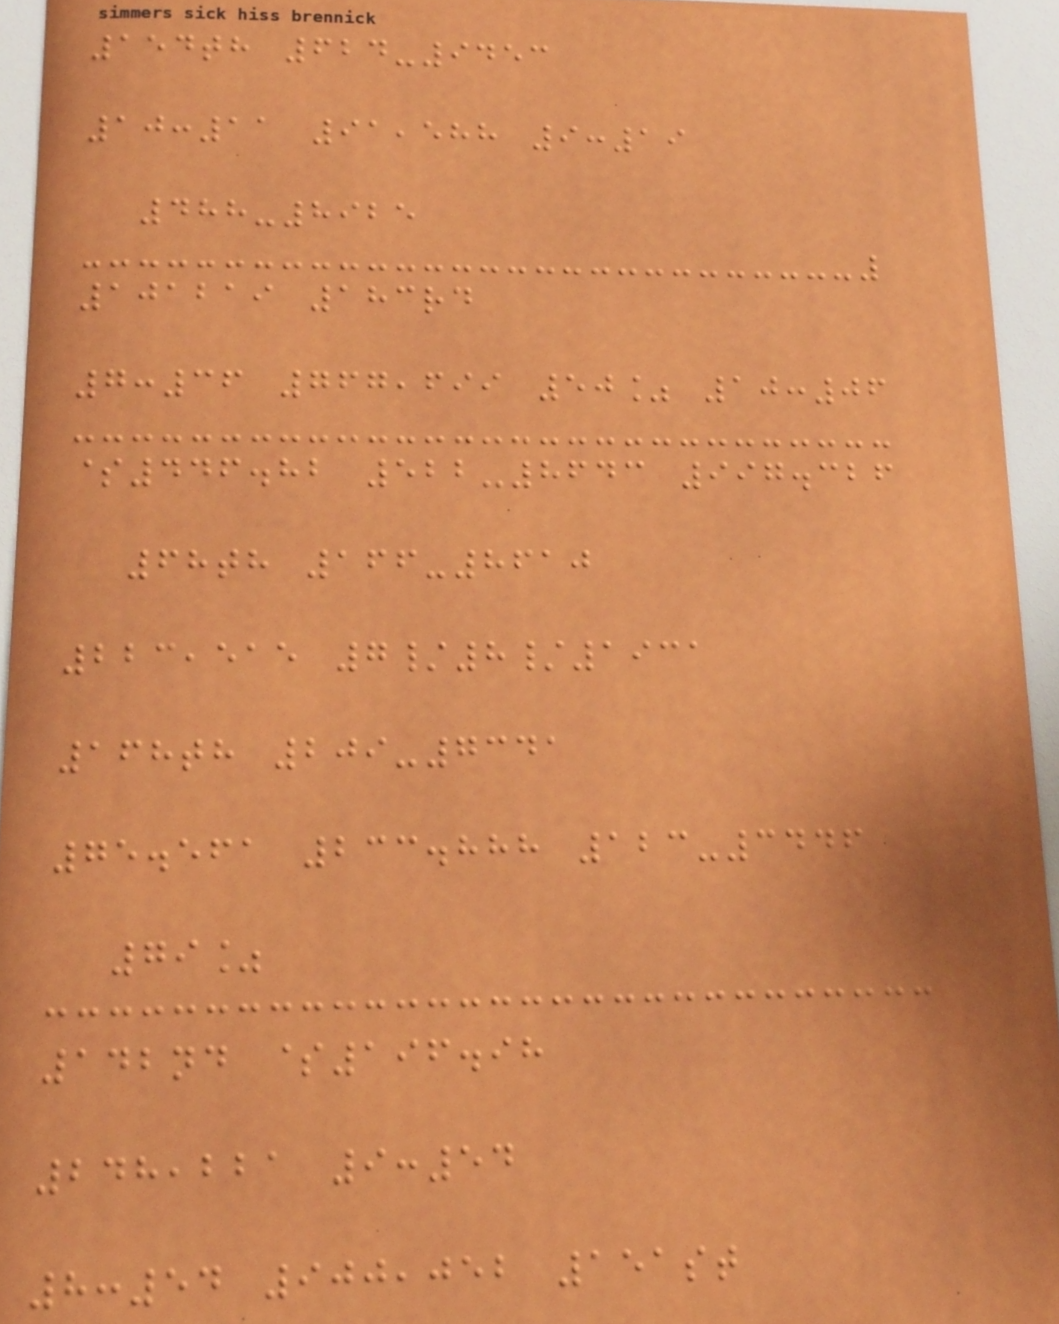154th 624-9453
10:11 91,588 9:19
488-8925
101219 183rd
7:36 767,699 50% 10:06
$446.82 522-8643 997.326
68th 166-8610
223,515 7/8/1931
168th 209-7341
75.561 233.888 123-3446
79%
142nd $196.98
248,221 9:54
8:54 900,052 151st
